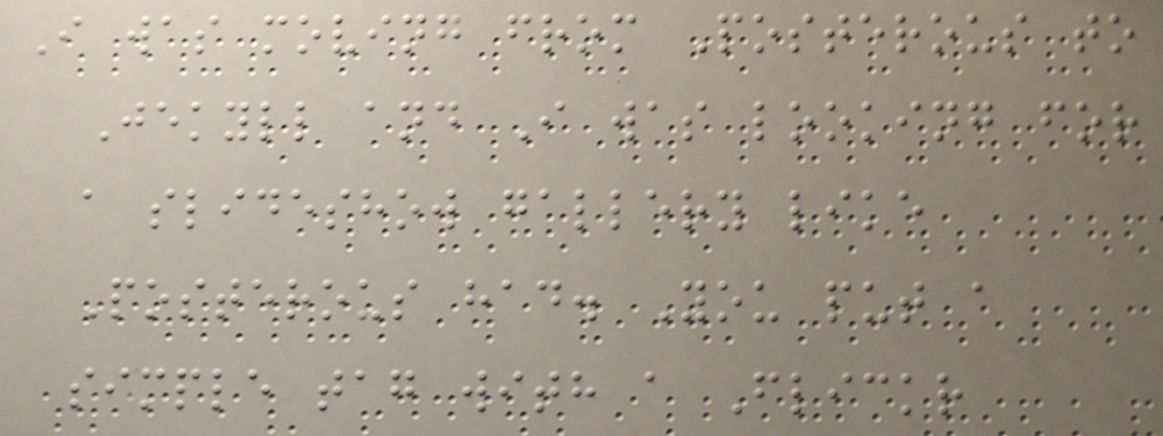I was moving from Posterous to
Jekyll and I was looking for
a slideshow gallery like
Posterous had. You put a
simple tag with a Flickr
